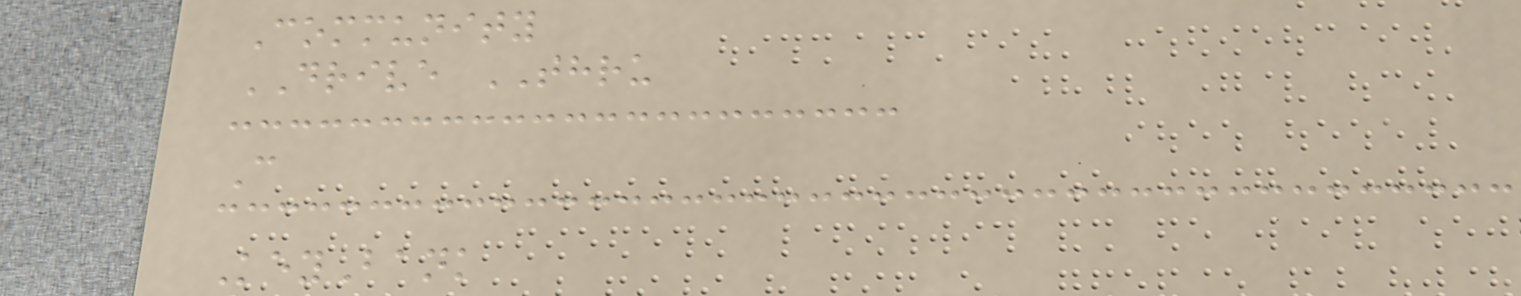Community
DRIVE THRU
C
KeyBank
